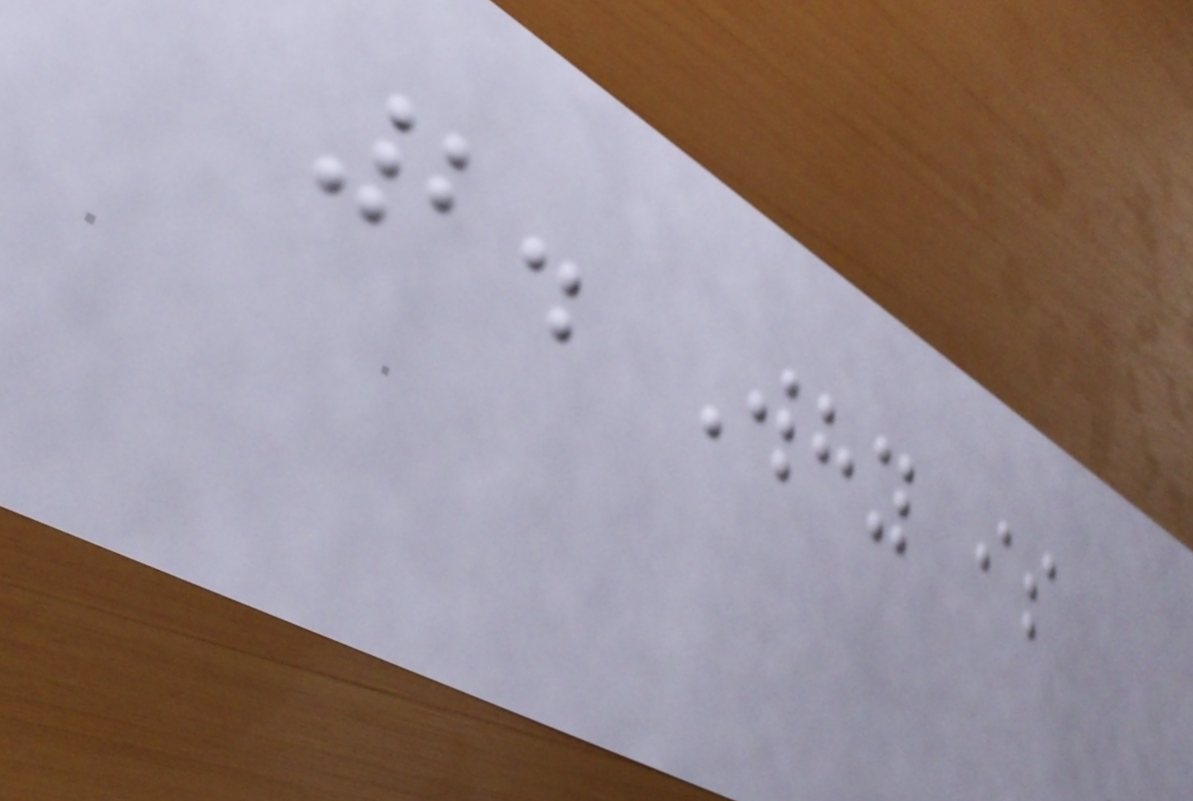2. Why is
